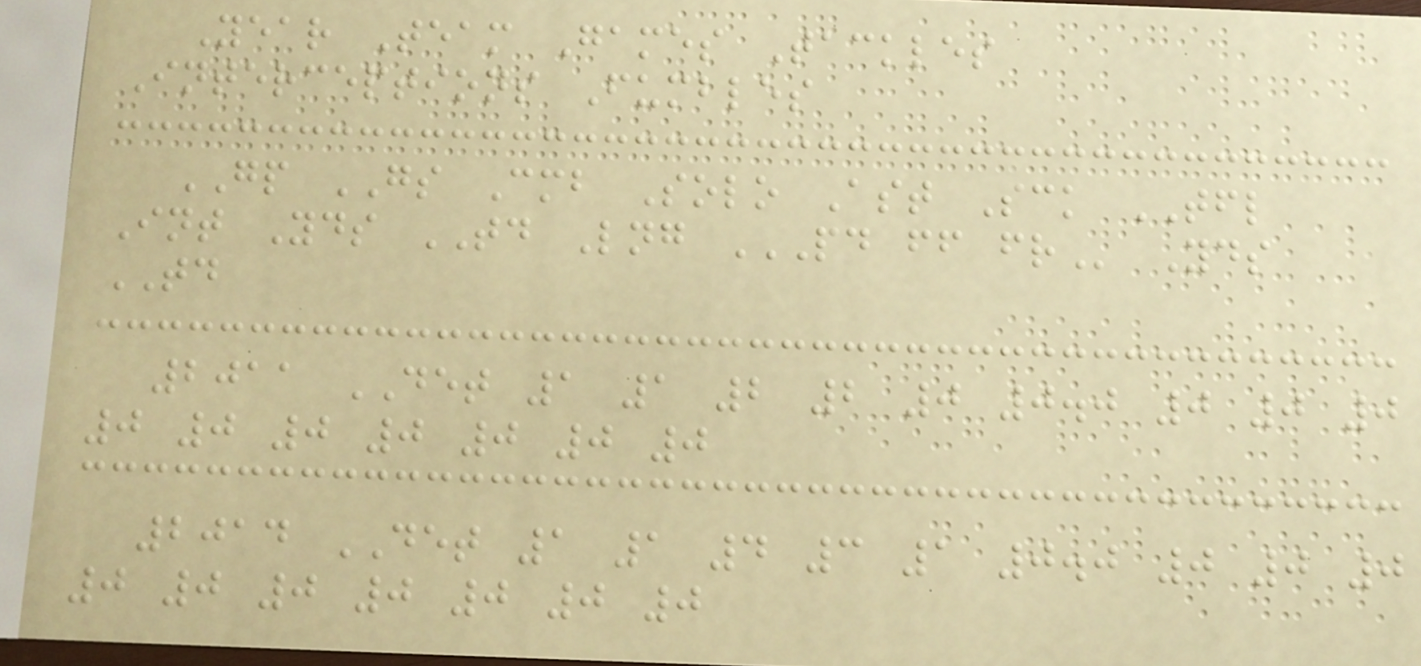Year Team Games Tackles
Interceptions Fumbles
GP GS Cmb Solo Ast Sck TFL
Int Yds TD Lng PD FF FR Yds
TD
2011 DET 1 1 2 2 0 0.0 0 0 0
0 0 0 0 0 0 0
2014 DET 1 1 4 3 1 0.0 0 0 0
0 0 0 0 0 0 0
